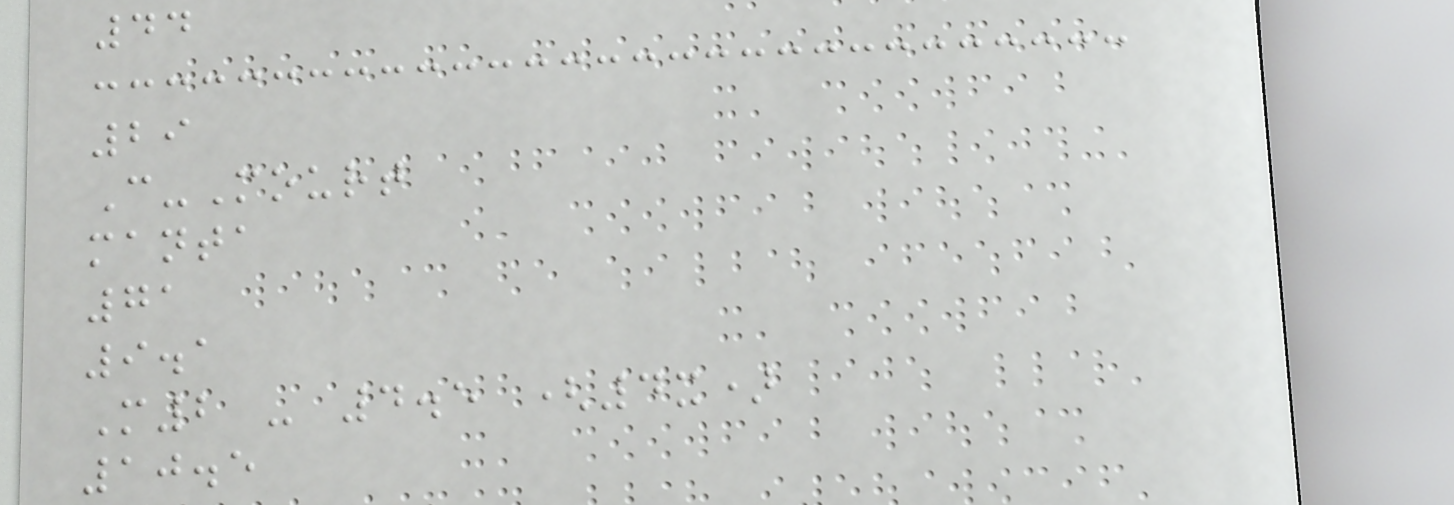44
29
C-Mourt
manta
71
9.1
M2 - 4.5 (4x)
10.5
